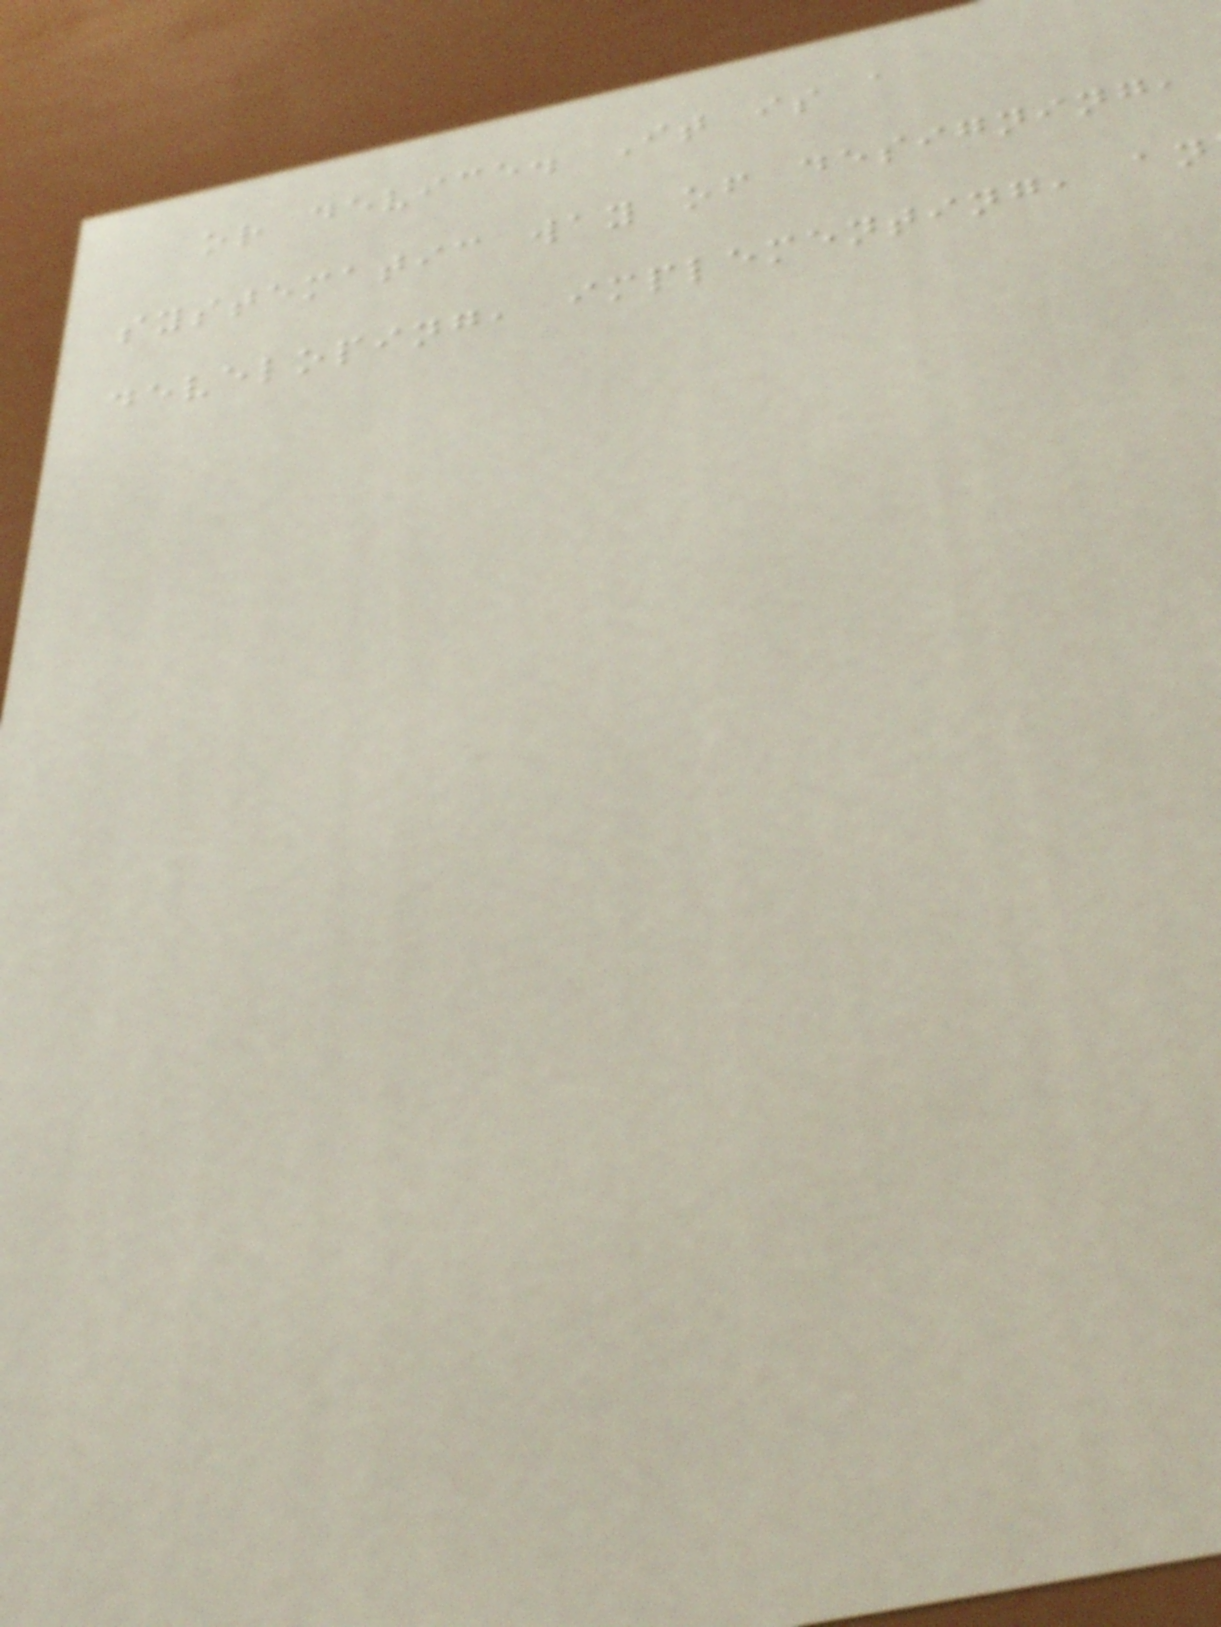or device. It is a
systematic way of designing,
developing, implementing, an
